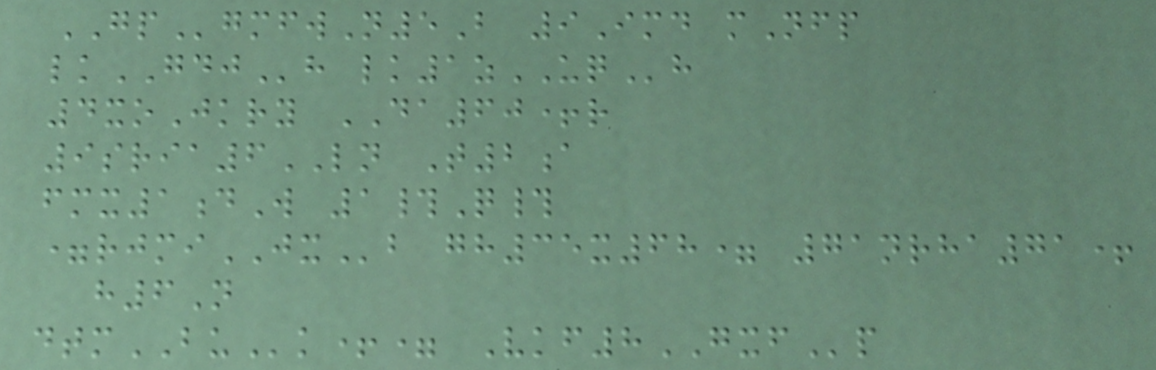GPgmfwN5B 9Imd mNfp
lkGDJh lk1zUQh
4xoJkry DA60+r
9sria6LN T2a
fmx1dW 1#Q#
=rjmiJXb gh35x68= 71nrha71+
h6N
dtmBUk+= Vkf8GXFp
